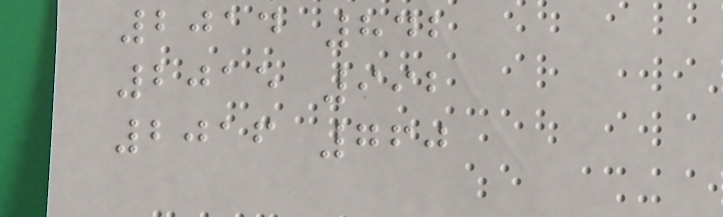2014 842
2015 992
2016 760
